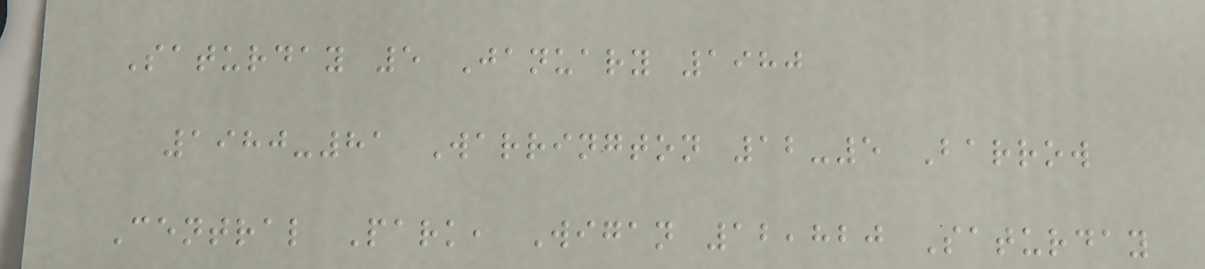Saturday 5 January 1980
1980-81 Warrington 12-5 Barrow
Central Park, Wigan 12,820 Saturday
